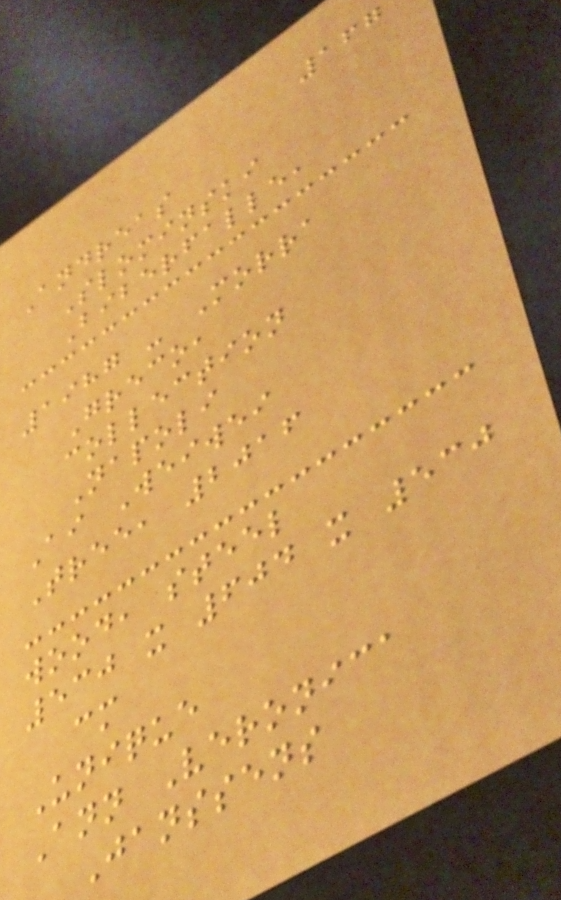167
Andreas
Slominski
Biberfalle,
1987 - Morra
Greco,
collection
Napoli
Ai Weiwei
Tree, 2016
wood, steel
530 x 604 x 530
cm
Unique
Ann Veronica
Janssens
